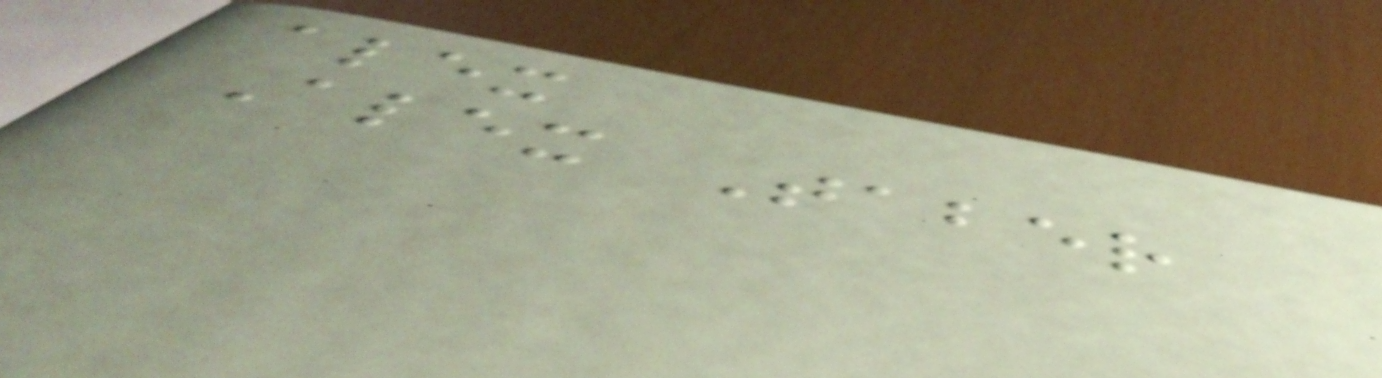alex
Alex Taber
